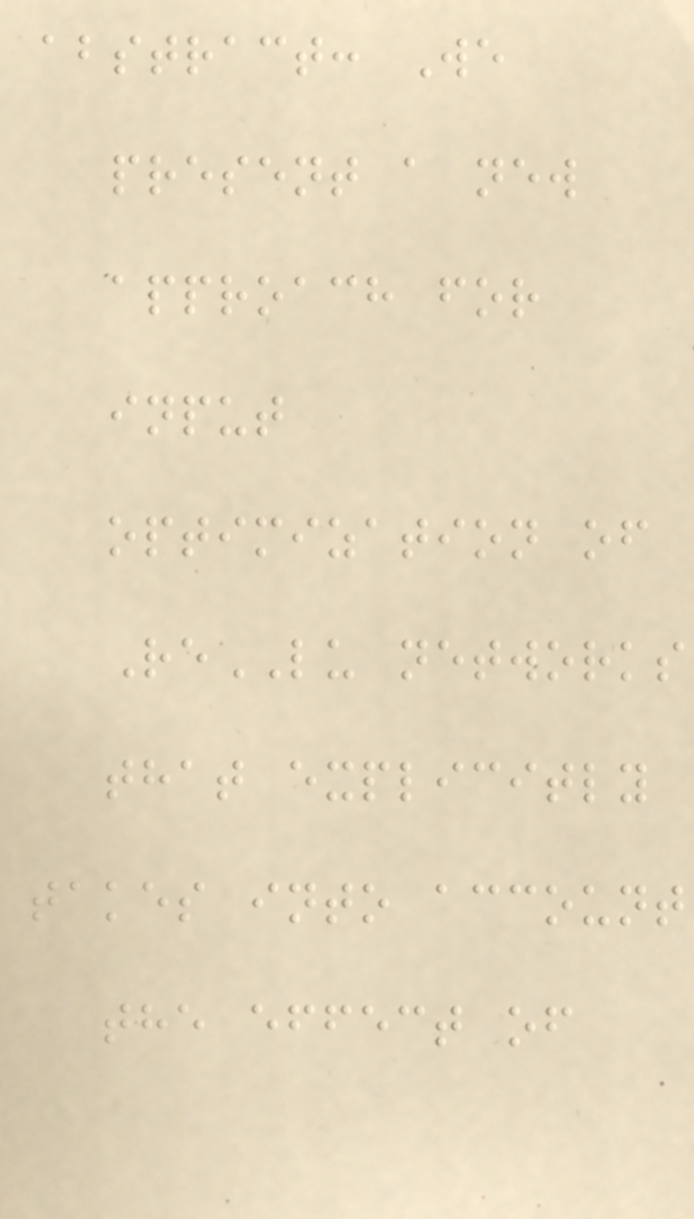abstract: We
present a new
approach for
input
optimization of
ReLU networks
that explicitly
takes into account
the effect of
